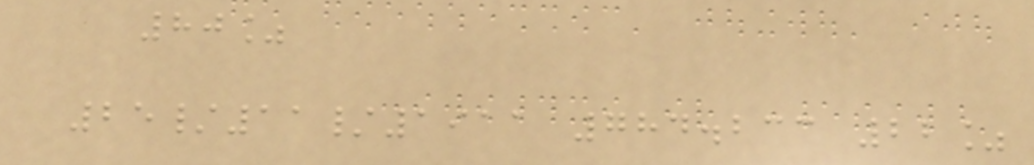80%
25/11/1911 784.233 22%
